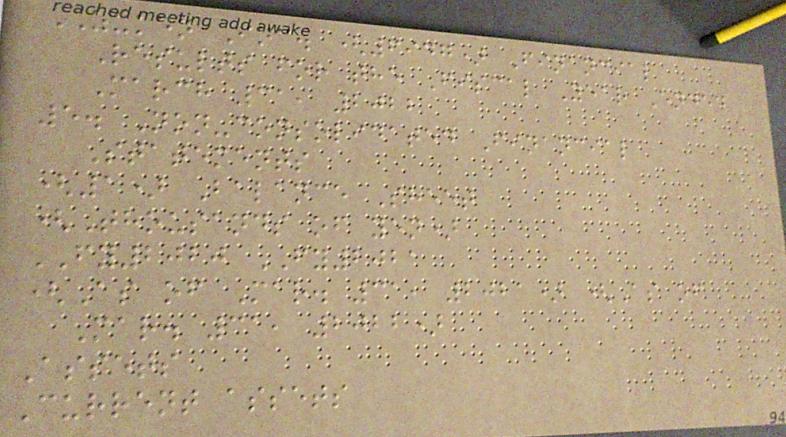ZUKEN Inc. (6947) Financial
Results for the Fiscal Year Ended
March 31, 2022
5. Non-consolidated Financial
Statements
(1) Balance Sheet
(Thousands of yen)
FY2020 FY2021
(As of Mar. 31, 2021) (As of
Mar. 31, 2022)
Assets
Current assets
